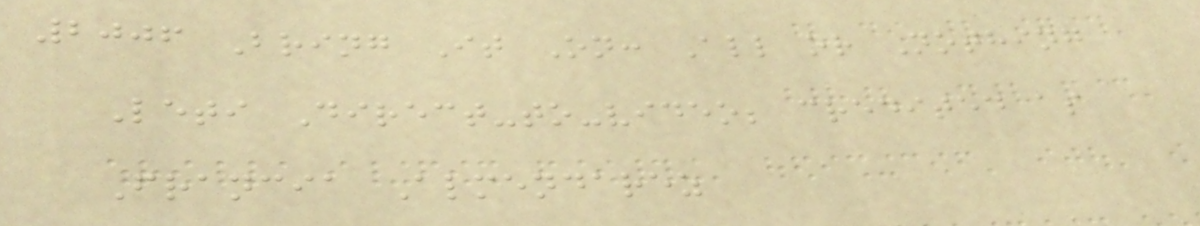2006 Bring It On: All or Nothing
Leti Direct-to-video; credited as
Francia Almendarez
